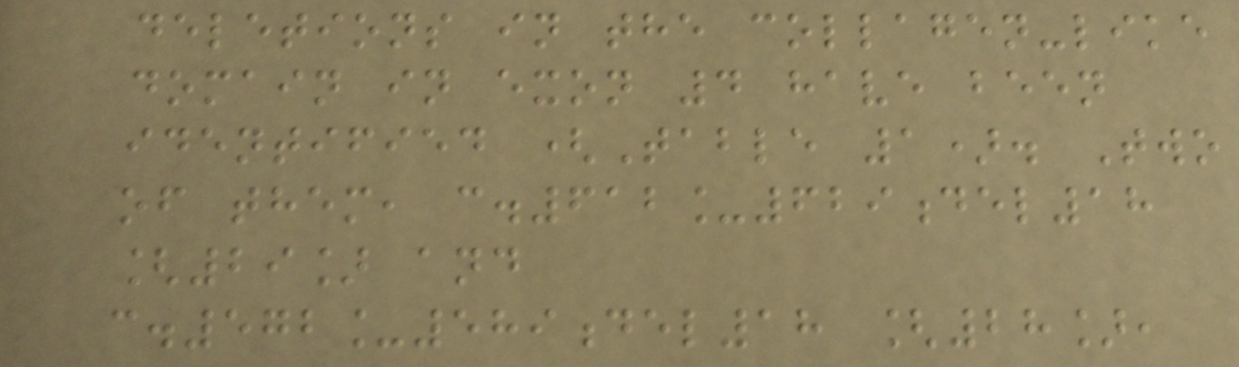deletions in the collagen-like
domain in exon 4 have been
identified (Table 1). Two
of them, c.612_629del18
[29] and
c.572_589del18 [28],
